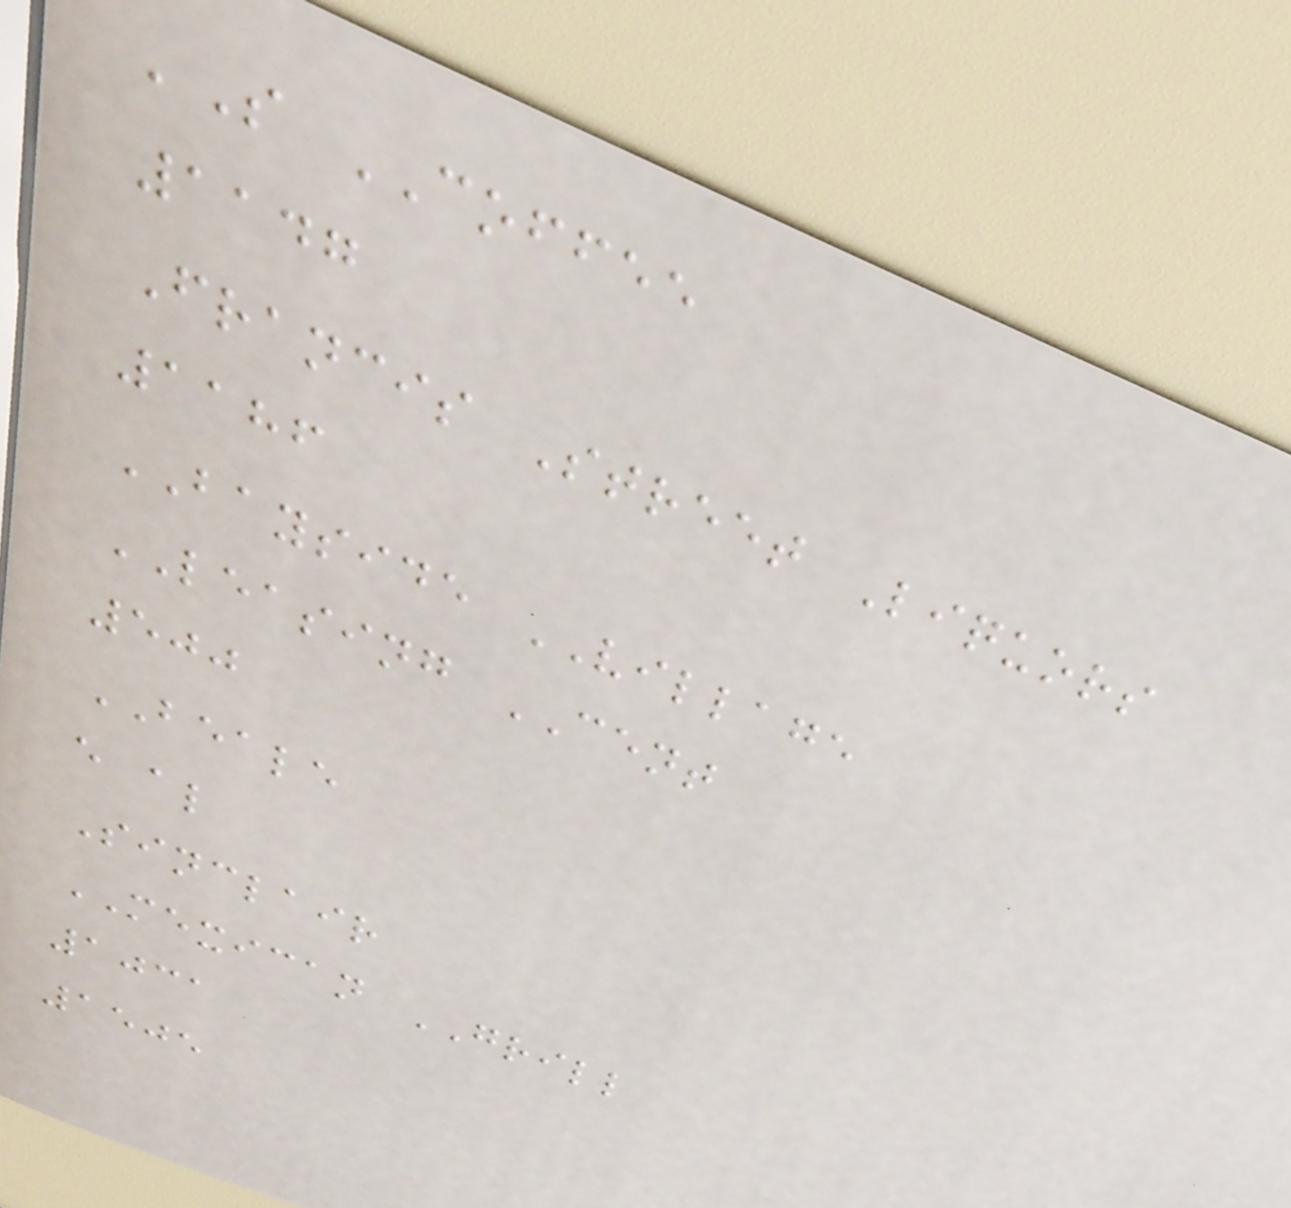'S COFFEE
1147
Francis Street Liquors
1186
BAYSIDE VILLAGE
LEASING CENT
500
BEALE
e al
Sinclair
MEXICAN GRILL
1031
1505
